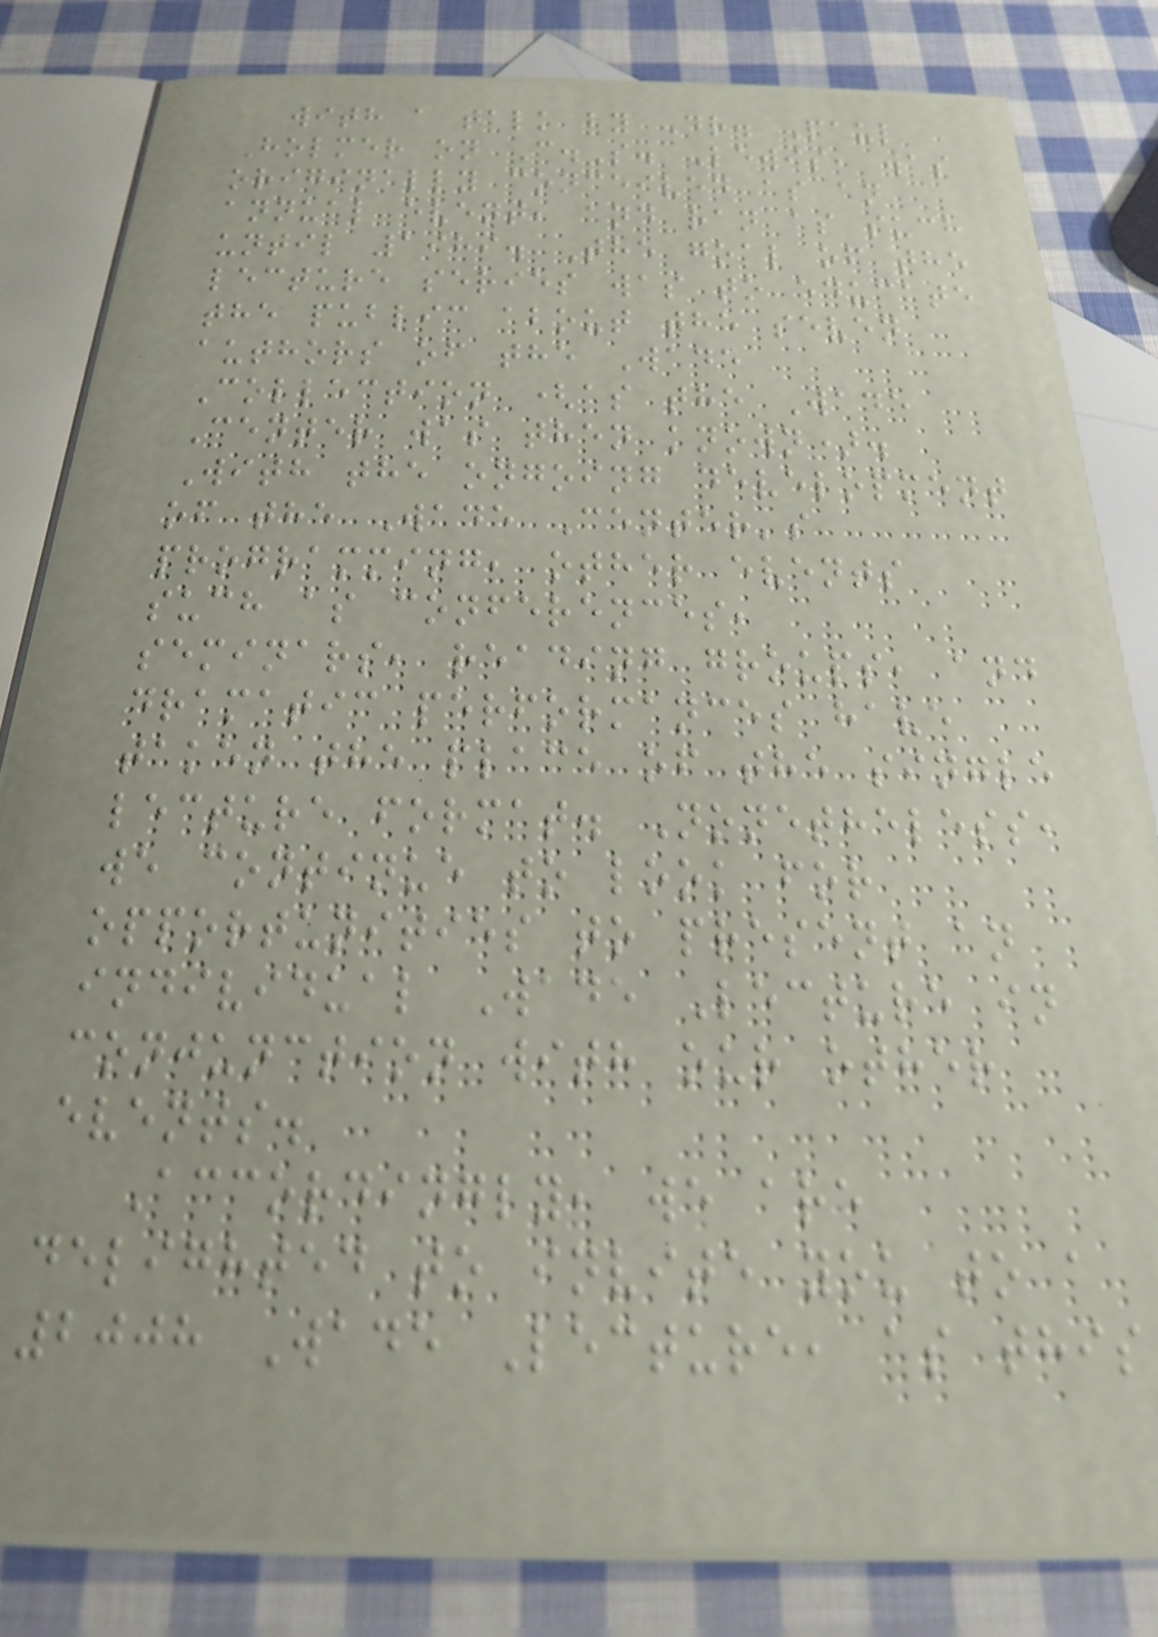with a talk by Dr. Paul
Holmer on C.S. Lewis, was
originally conceived as an
annual event, and ran as such
until 1989. The goal of the
lecture series was to educate
the public about the seven
authors of the Wade
Collection (as the Wade
Center was then known).
With the ongoing development
of the Wade Center's
programming, other events
such as conferences,
seminars, reading groups, and
dramatic performances have
taken the place of the single
lecture format. Nonetheless,
we continue to look for
opportunities to present an
individual Wade Lecture in
conjunction with our other
events.
Accordingly, we are
delighted to invite you to a
2008 Wade Lecture, as this
